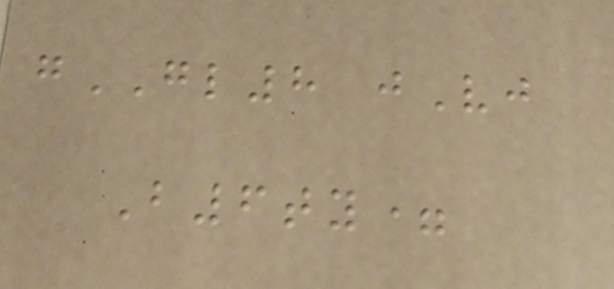gGL8 jVj
B6ty=
